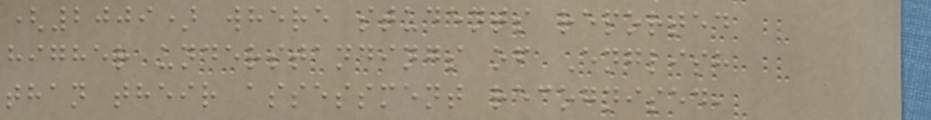(2009) where students reported
higher understandings of English
than their assessment recognised,
